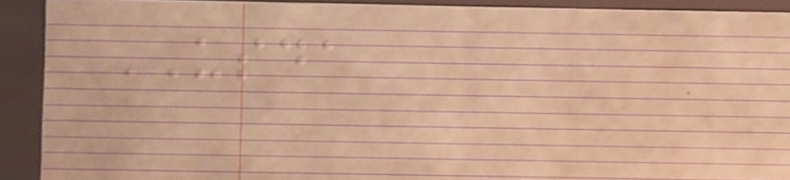USDA
